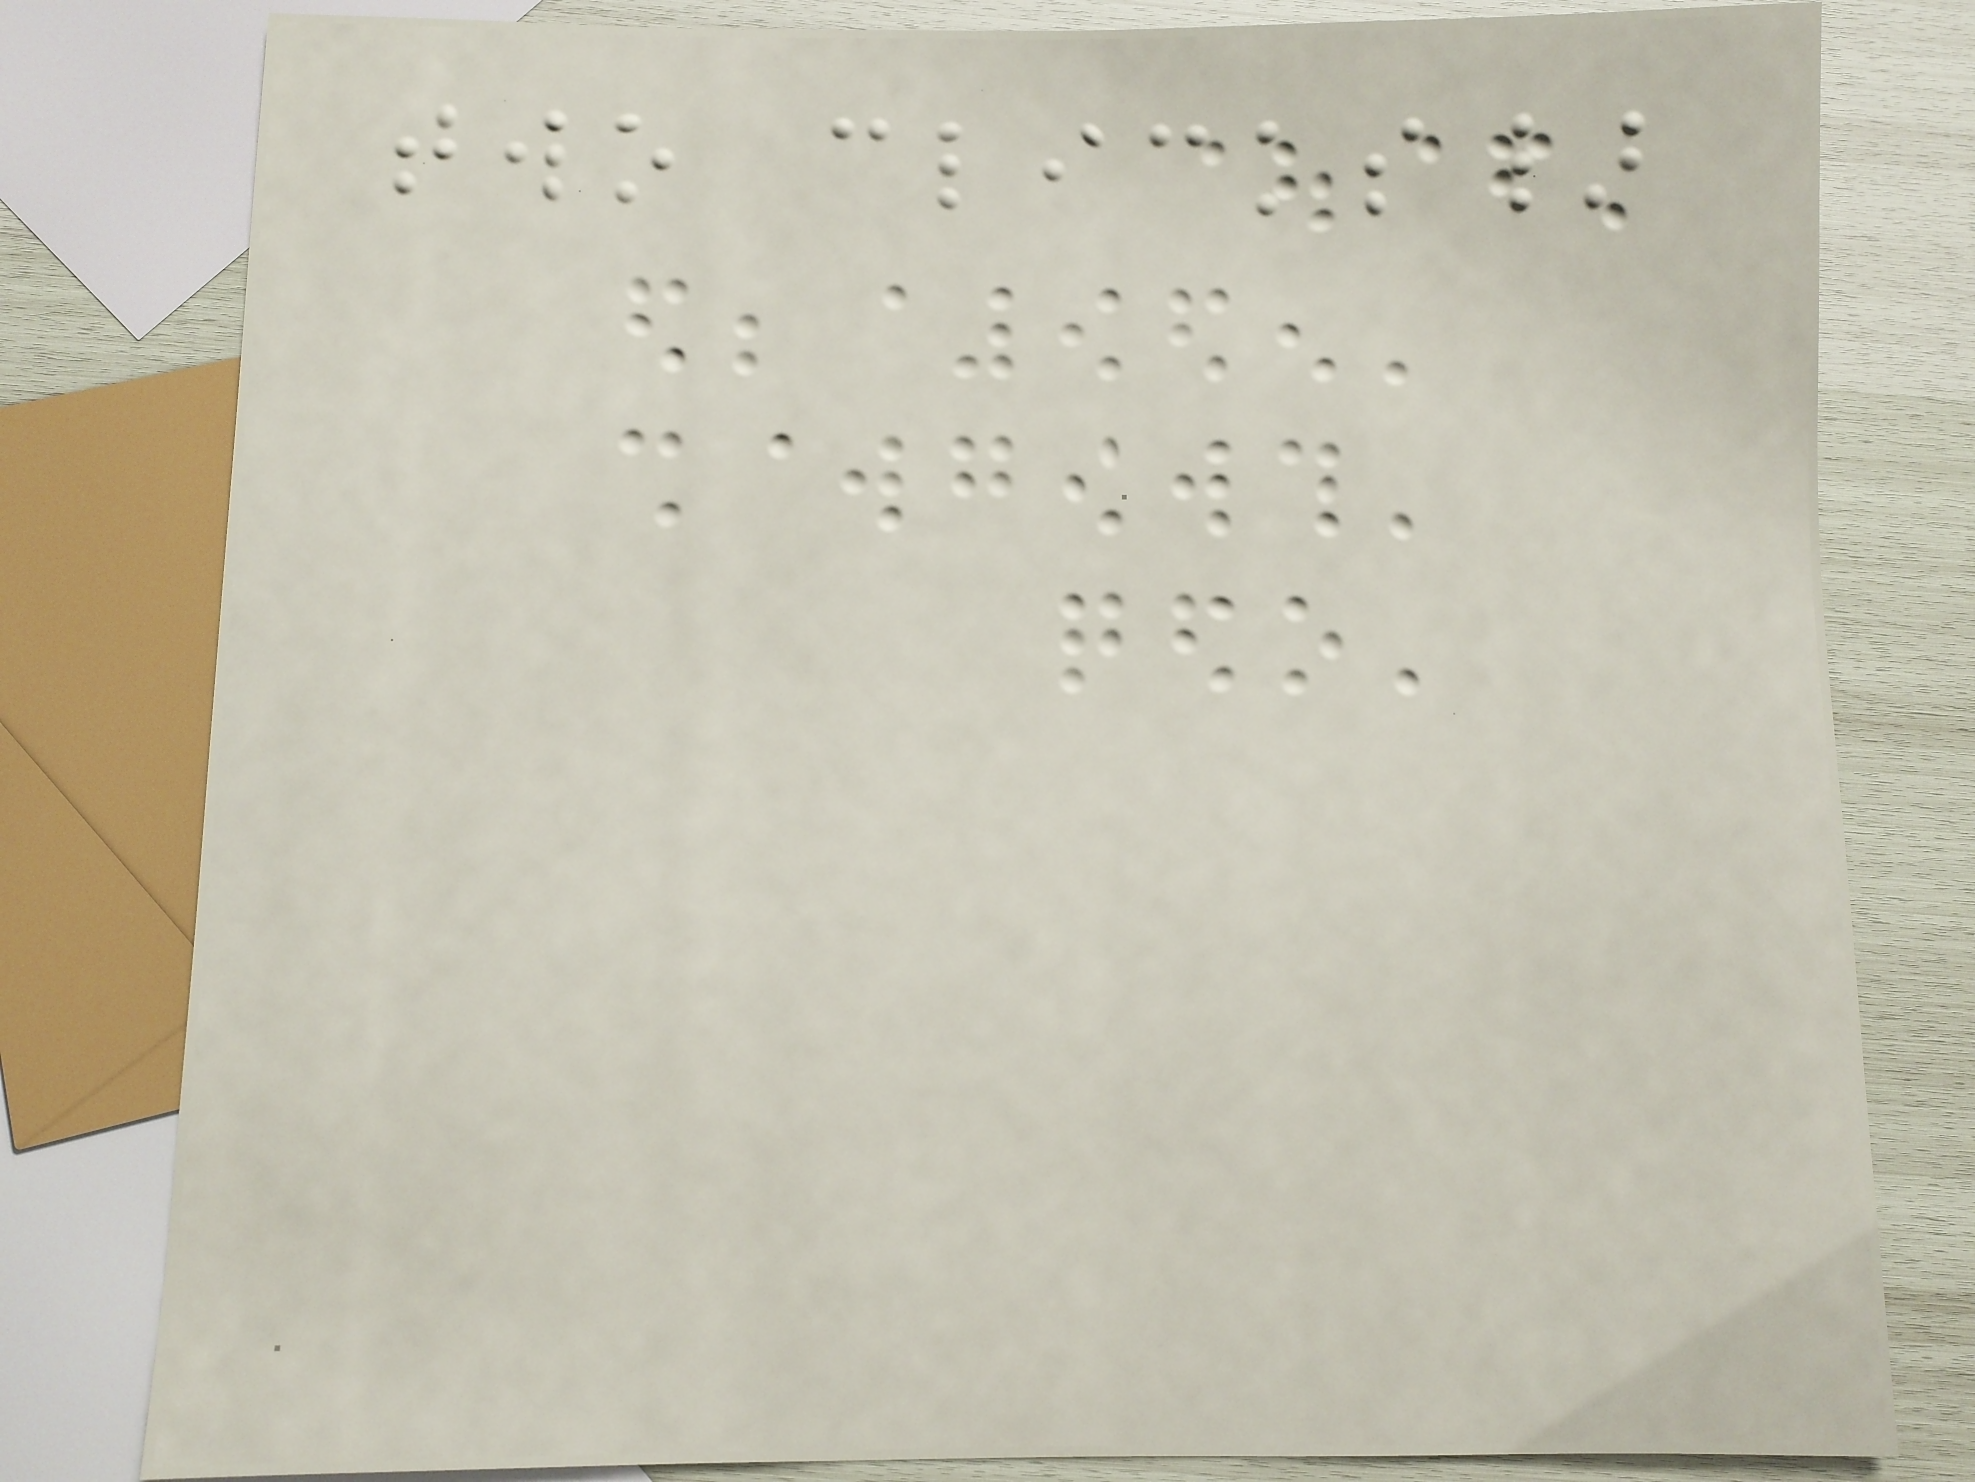two clicks}
